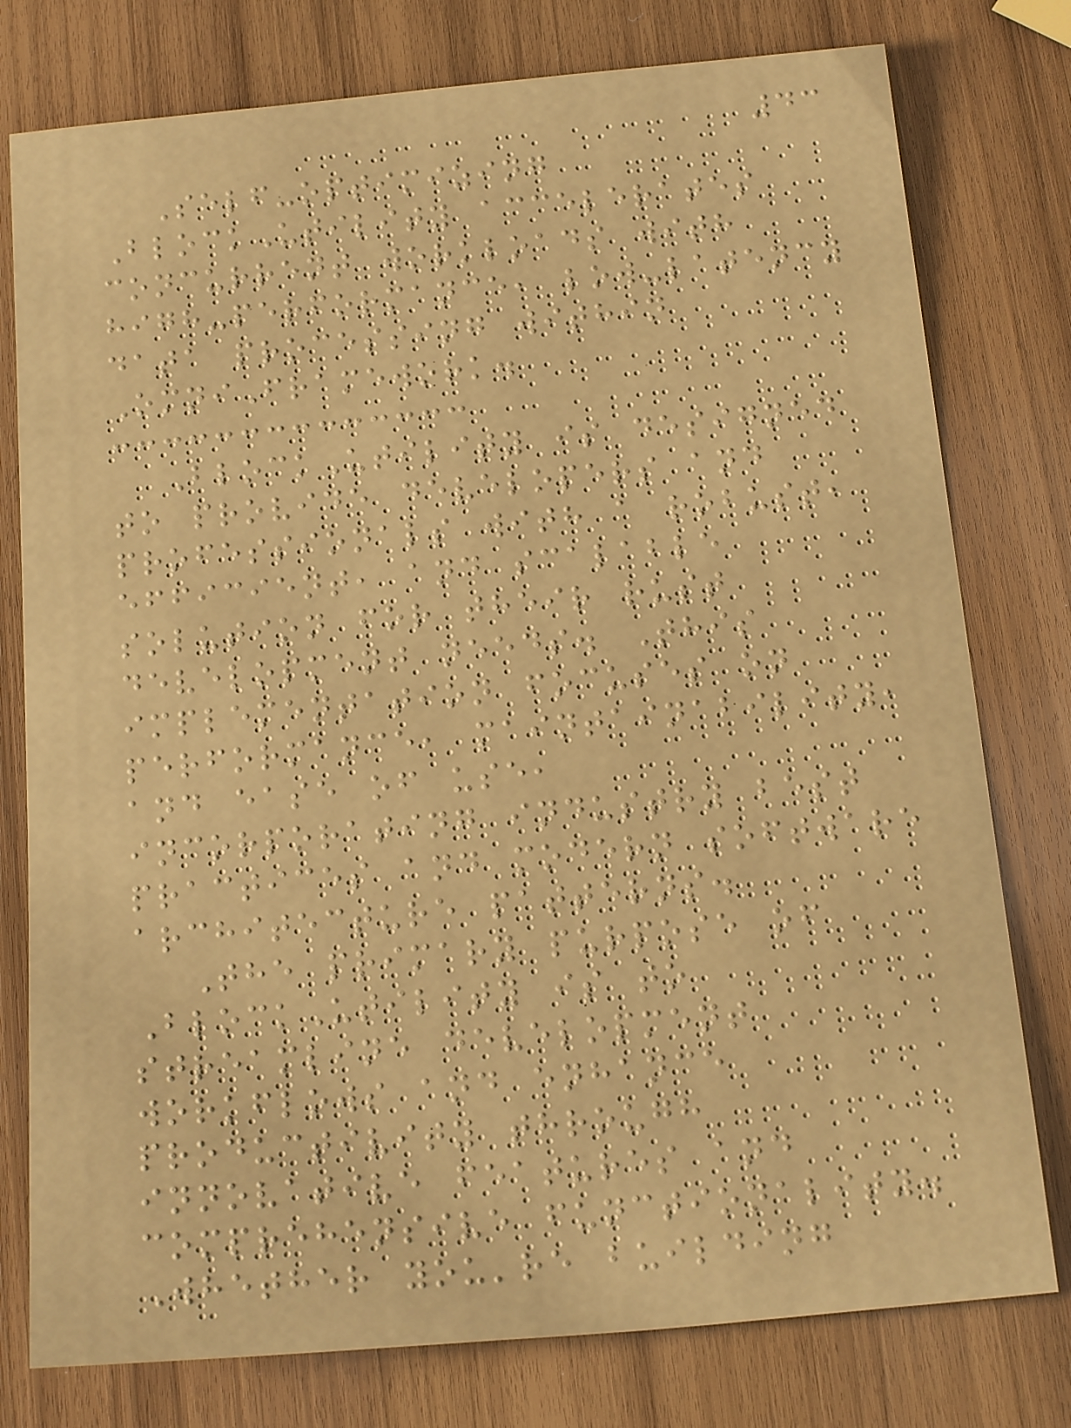43
Self-optimizing
BlockUtility accelerates
concurrent workloads with
high-performance, low-latency
data processing within
OmniFramework.
BlockUtility is designed
to provide developers and
professionals with a robust,
efficient, and scalable
solution for their rust
development needs. This
implementation focuses on
performance, maintainability,
and ease of use,
incorporating industry best
practices and modern software
architecture patterns.
The primary purpose of
BlockUtility is to
streamline development
workflows and enhance
productivity through
innovative features and
comprehensive functionality.
Whether you're building
